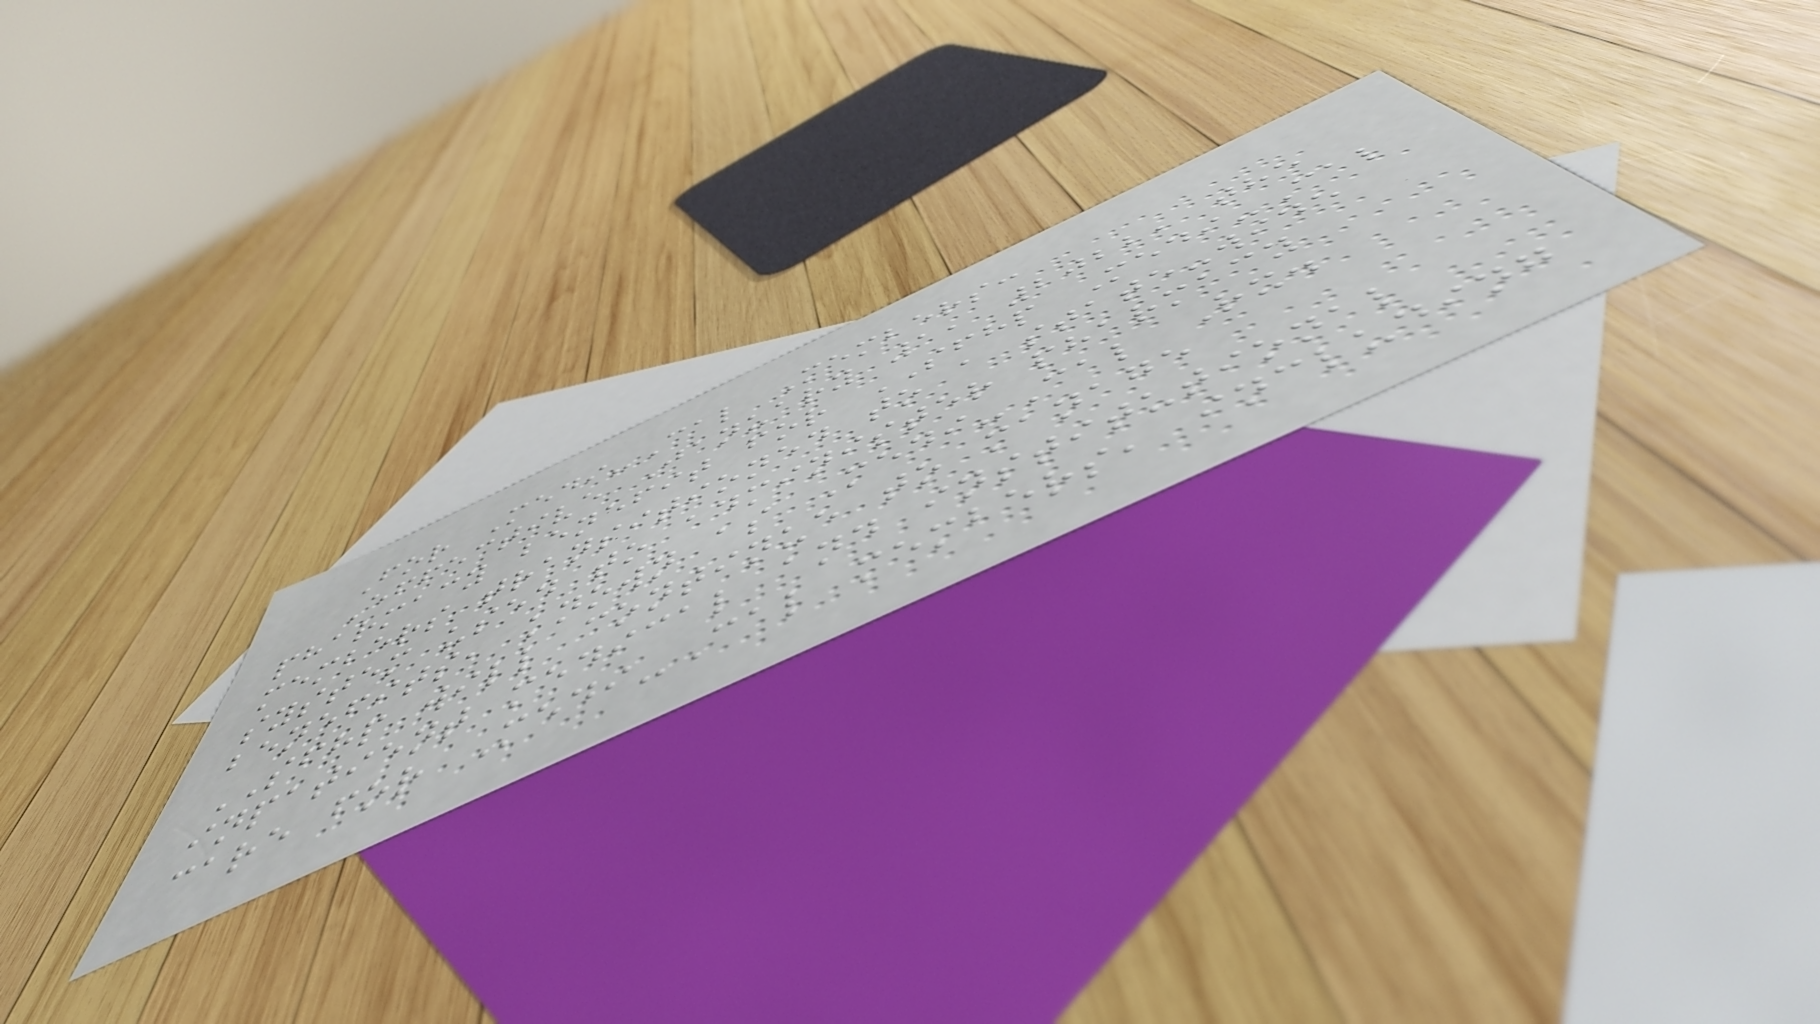For Medi-Cal Members:
Effective January 1, 2022, the
pharmacy benefit for SFHP Medi-Cal
members transitioned to a state-wide
system used to administer pharmacy
benefits, known as Medi-Cal Rx.
SFHP will continue to manage
inpatient medical and institutional
care for Medi-Cal members, including
